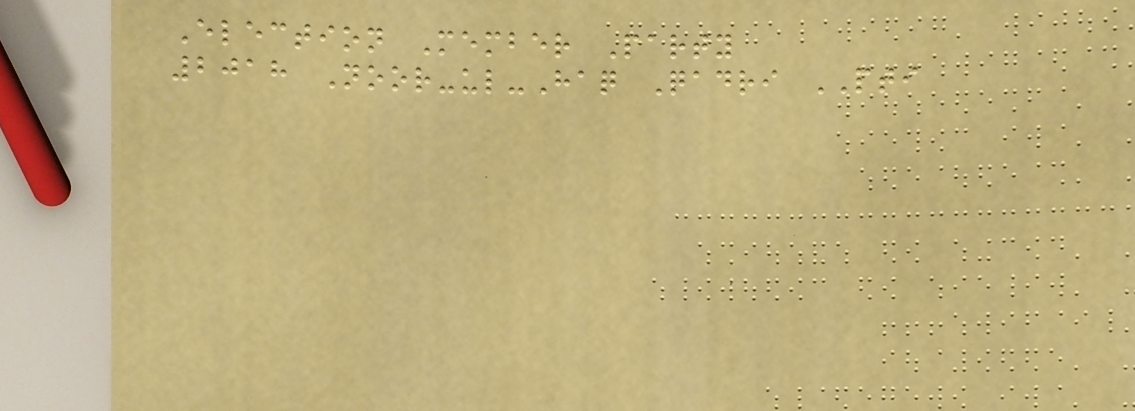Election Member Party
2018 Noor-ul-Haq Qadri PTI
